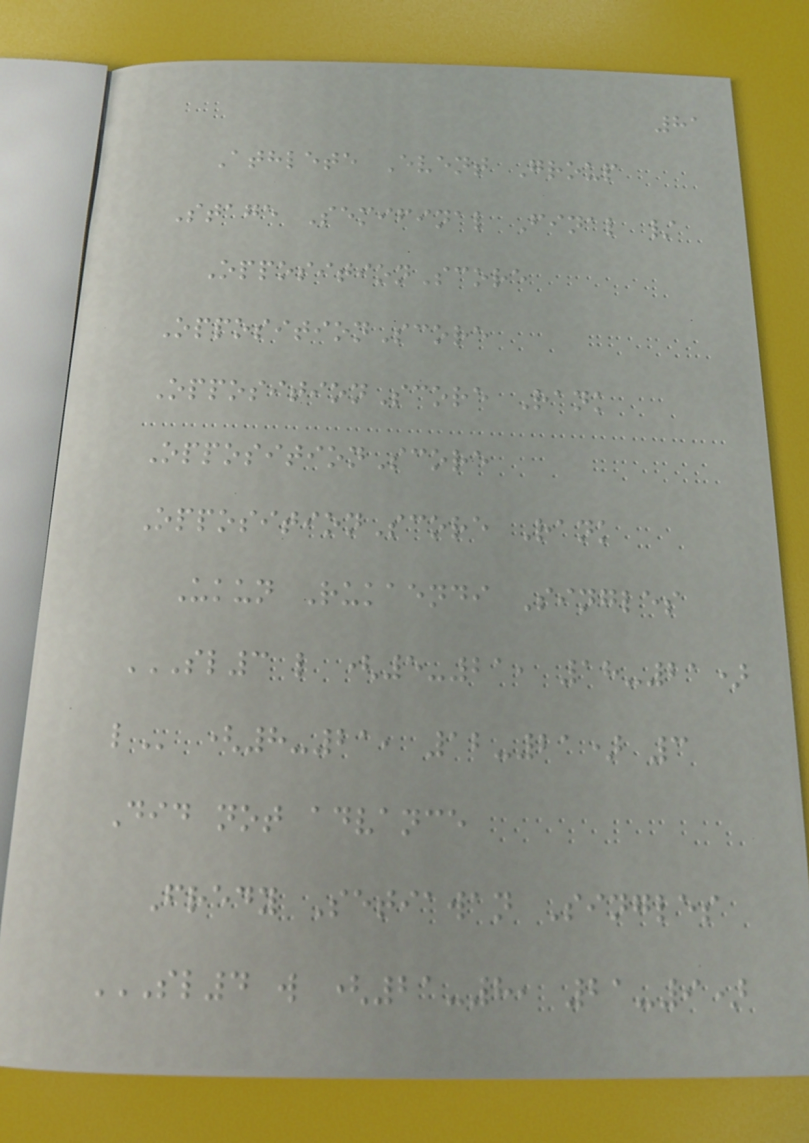81
Athlete Event Group
Stage Semifinal Final /
OppositionScore
OppositionScore
OppositionScore Rank
OppositionScore
OppositionScore Rank
Ukun Rukaendi Singles
SL3 L (5-21, 18-21)
L (8-21, 12-21) 3
Did not advance
Fredy Setiawan Singles
SL4 W (21-8, 21-9)
